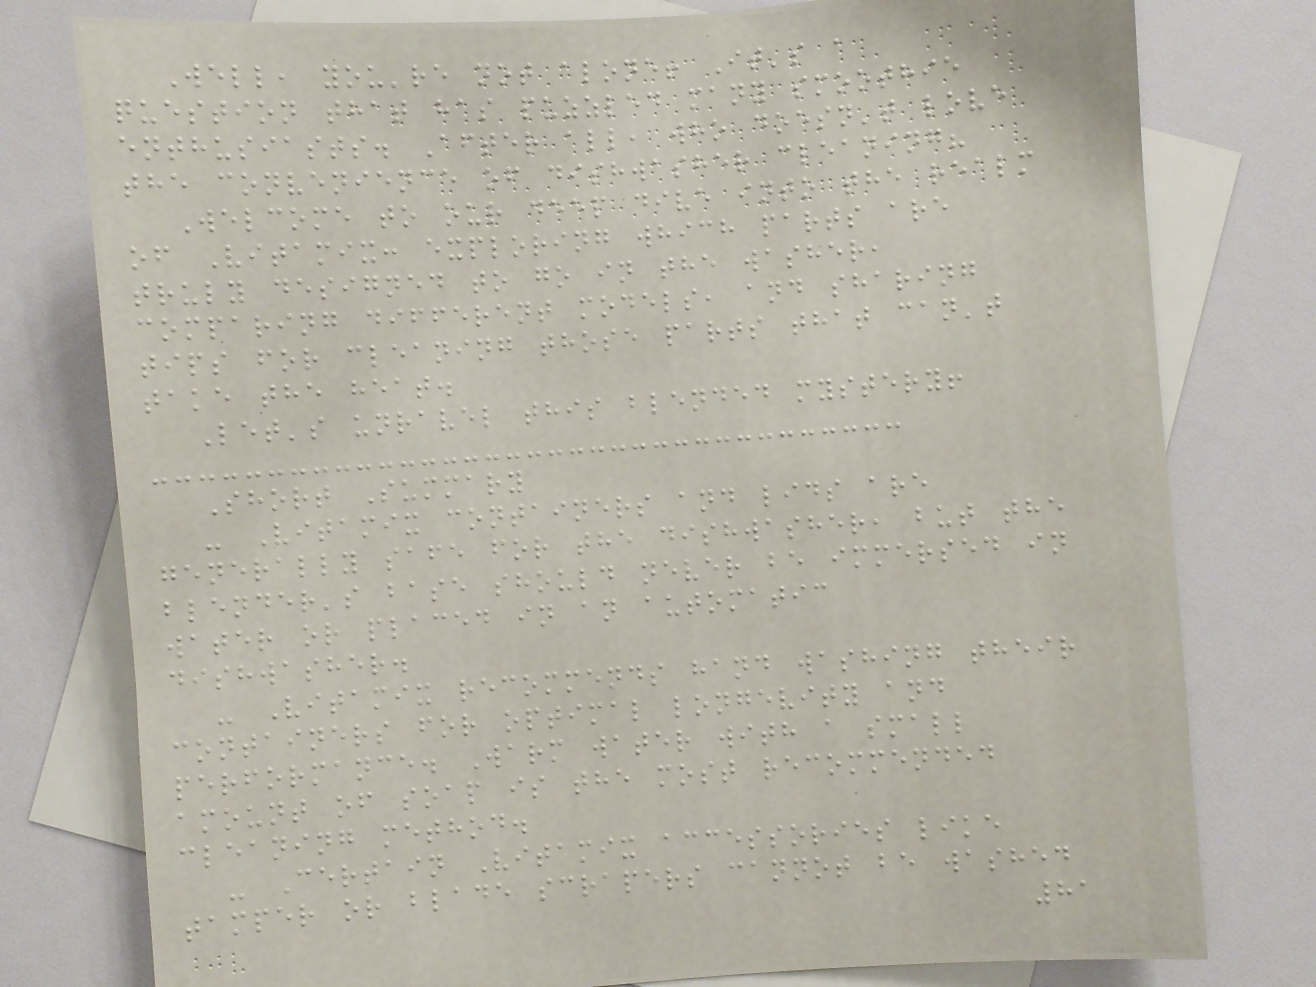Well, you're not alone! It's a
question that has puzzled many smoothie
enthusiasts. After all, who doesn't love
the convenience of dishwasher cleaning?
Welcome to our deep dive into the realm
of Vitamix: exploring which parts are
truly designed to go in the washer,
comparing different models, and sharing
tips for cleaning those parts that can't
take the heat.
Let's unravel this blended mystery!
Short Summary
- Vitamix containers and lids are
generally safe for the dishwasher, but the
blender's base should never be immersed in
water or placed in an automatic
dishwasher.
- Vitamix recommends hand washing their
containers for optimal longevity and
performance. Warm water with a small
amount of soap is the most recommended
cleaning method.
- Certain Vitamix accessories like
tamper or blade scrapers cannot be washed
81
